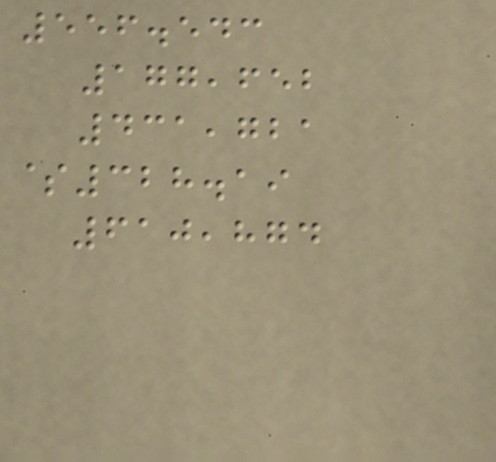556.543
177,652
431,721
$328.19
610,874
